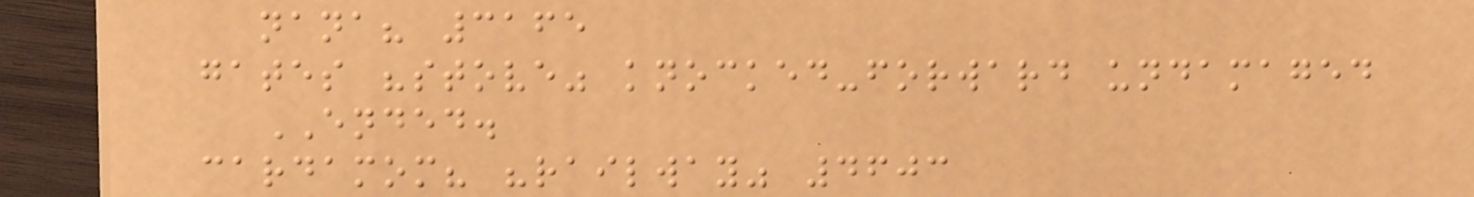nana? 3165
gates "stove" knocked-forward undamaged
ENDED.
cardamom? "railway" 4603
